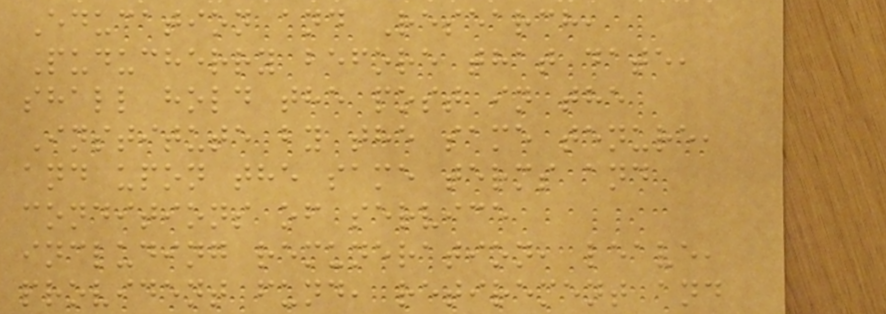Education and Research,
Puducherry before that date,
shall hold the post in the
Institute by the same tenure,
and upon the same terms and
conditions of service
including remuneration, leave,
provident fund, retirement and
